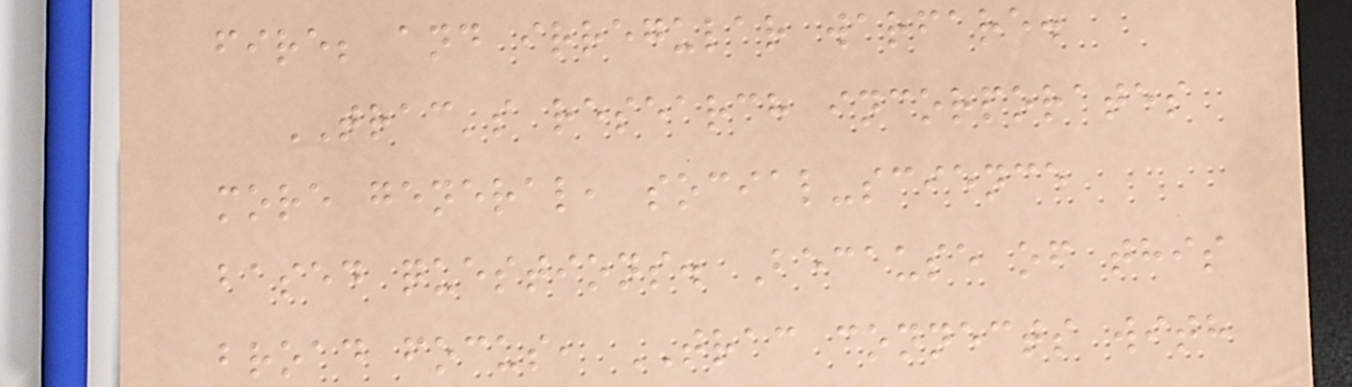fire; and irregular warfare.
TRAC's research incorporates
more general, social-science
based questions. Because of this
broad focus, TRAC connects with
